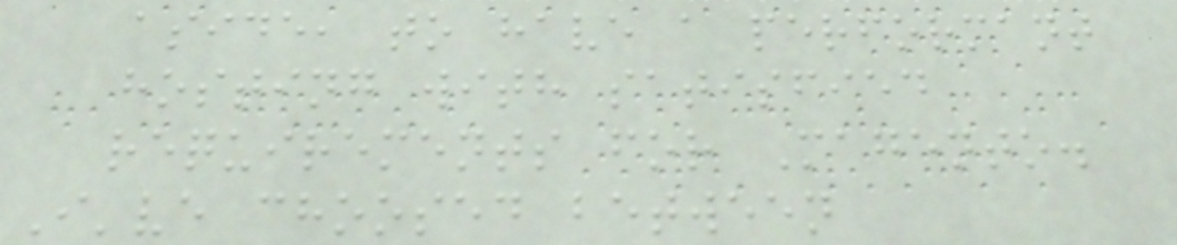aside, to have a performant
hosting with satisfied
requirements for Magento.
I've choosed between
